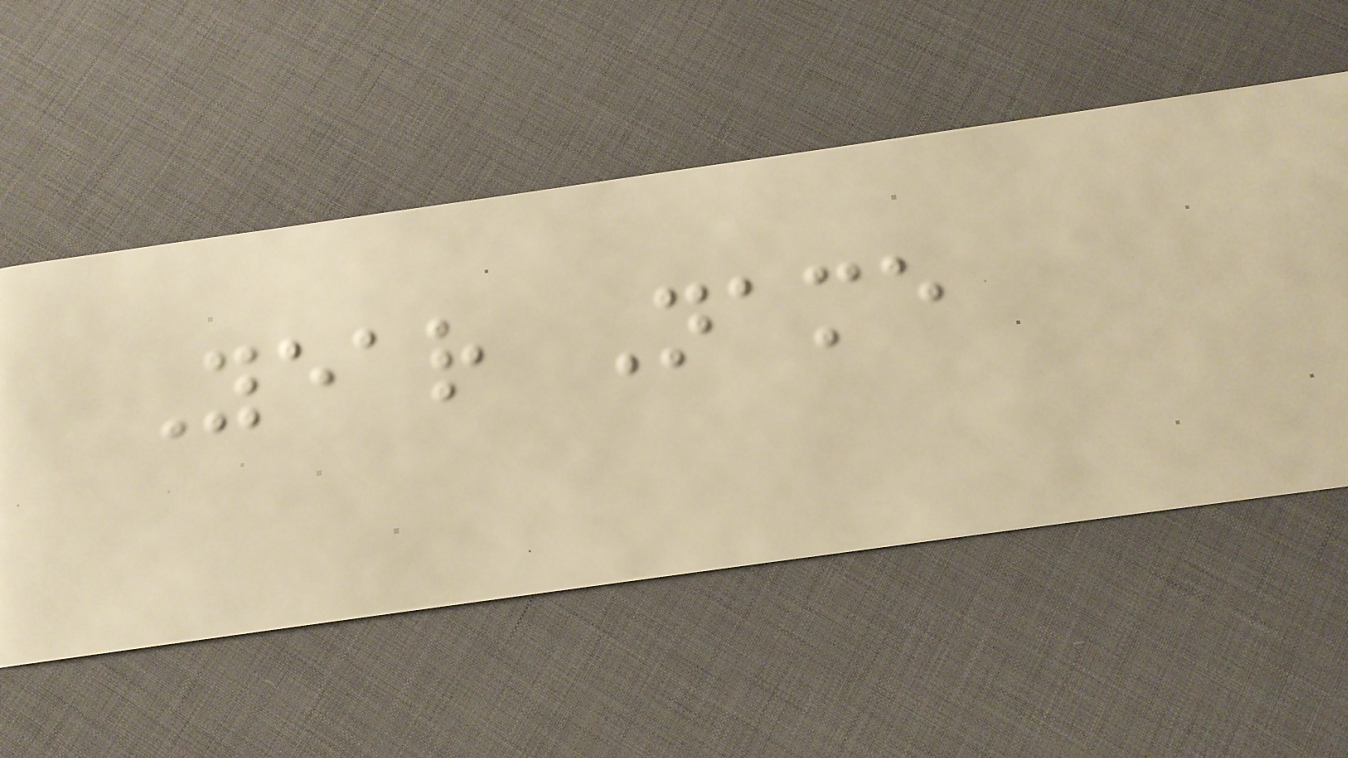Year Name
